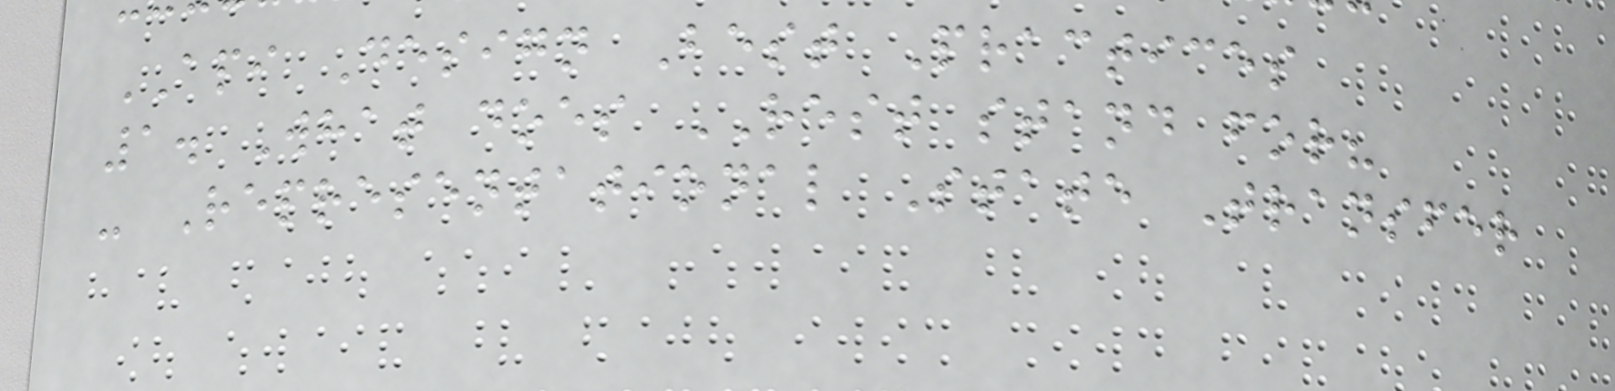API Design Best Practices
1. What does REST stand for?
- Representational State Transfer
